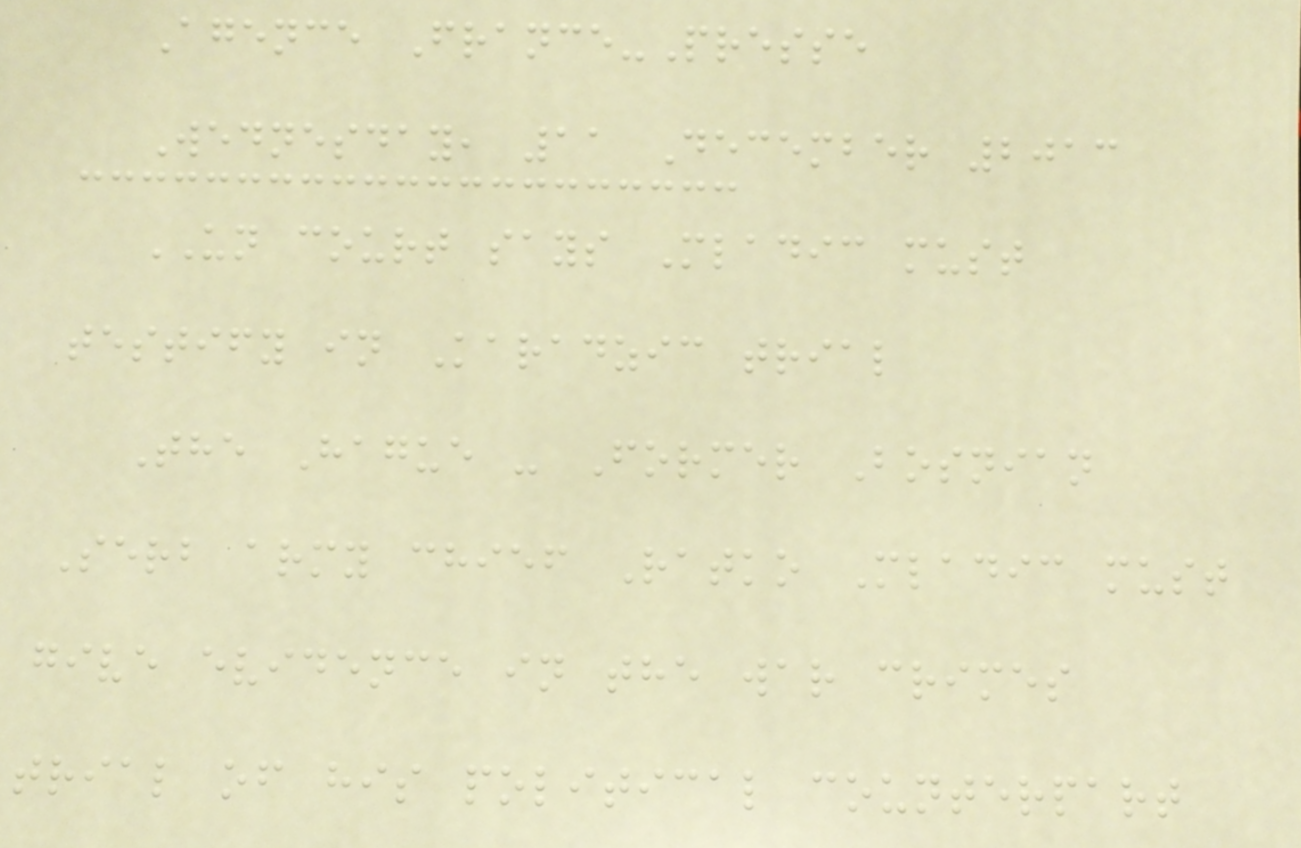Agence France-Presse
Wednesday, 11 December 2013
UN court says Mladic must
testify in Karadzic trial
The Hague - Former Bosnian
Serb army chief Ratko Mladic must
give evidence in the war crimes
trial of his political counterpart
